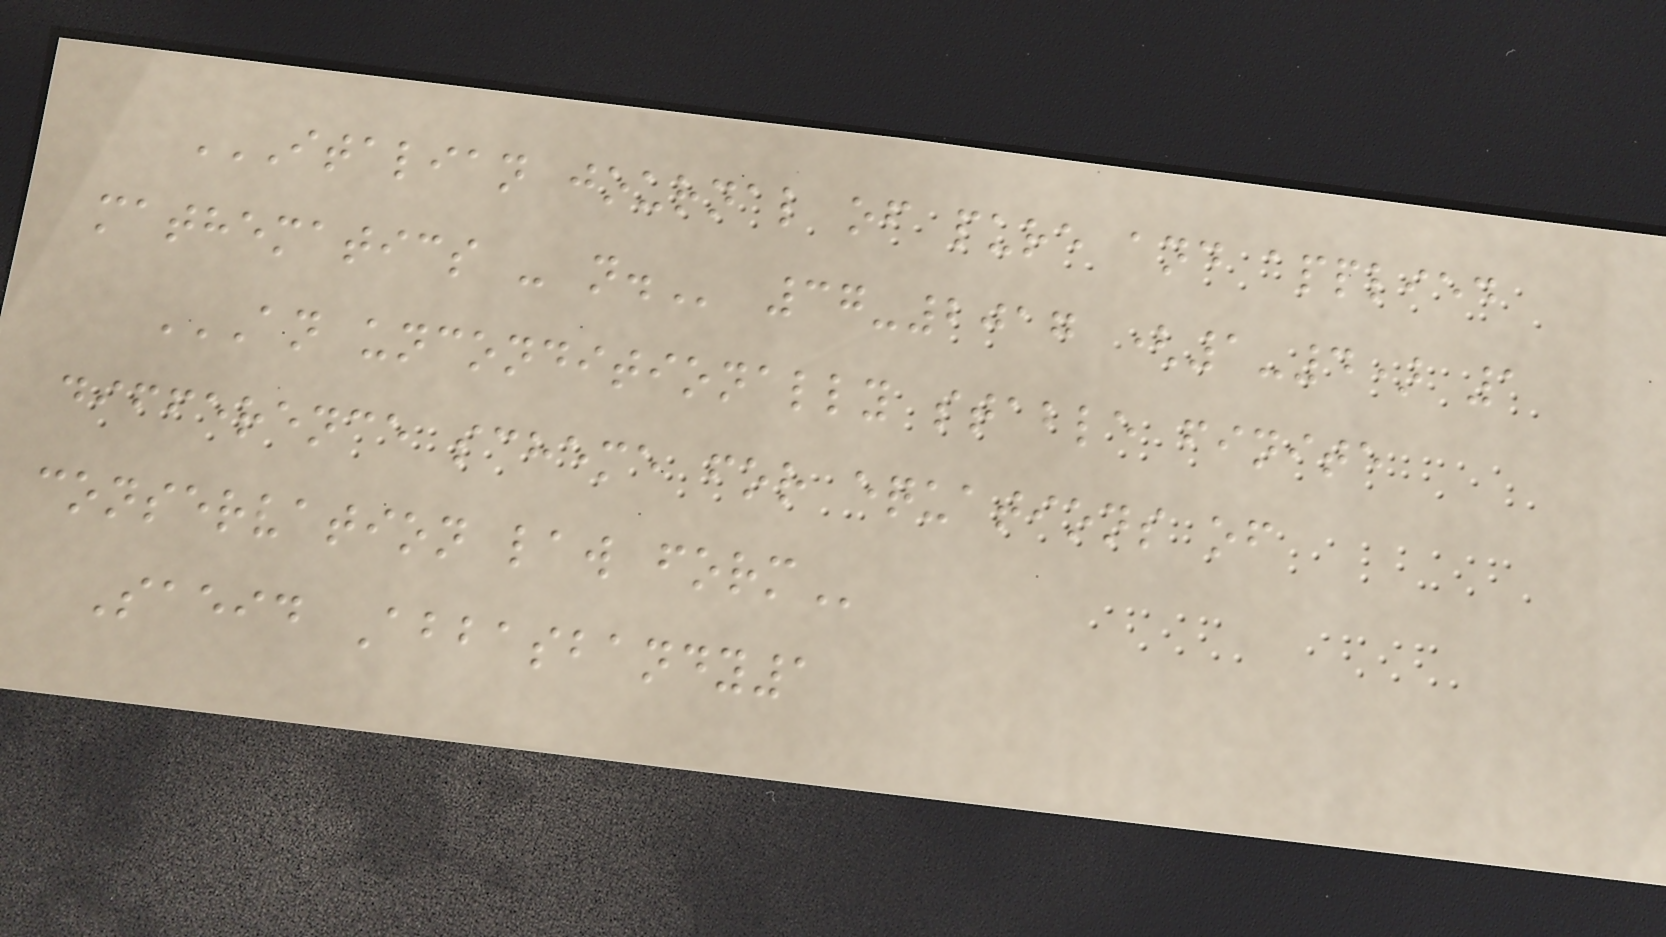ITALIAN JOURNAL OF PURE AND APPLIED
MATHEMATICS - N. 37-2017 (1-4) 1
AN UNCONDITIONALLY STABLE FINITE
DIFFERENCE SCHEME FOR EQUATIONS OF
CONSERVATION LAW FORM
Saeid Abbasbandy1
